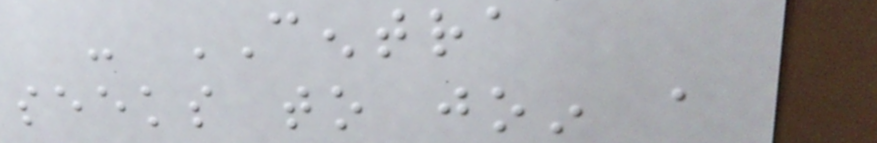- CENTRA
seeks to join a
